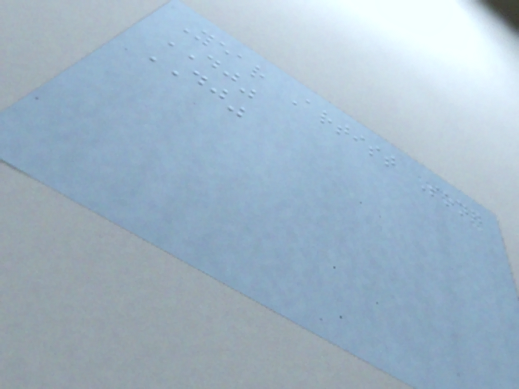Year Artist Song
DJ"
DJ"
